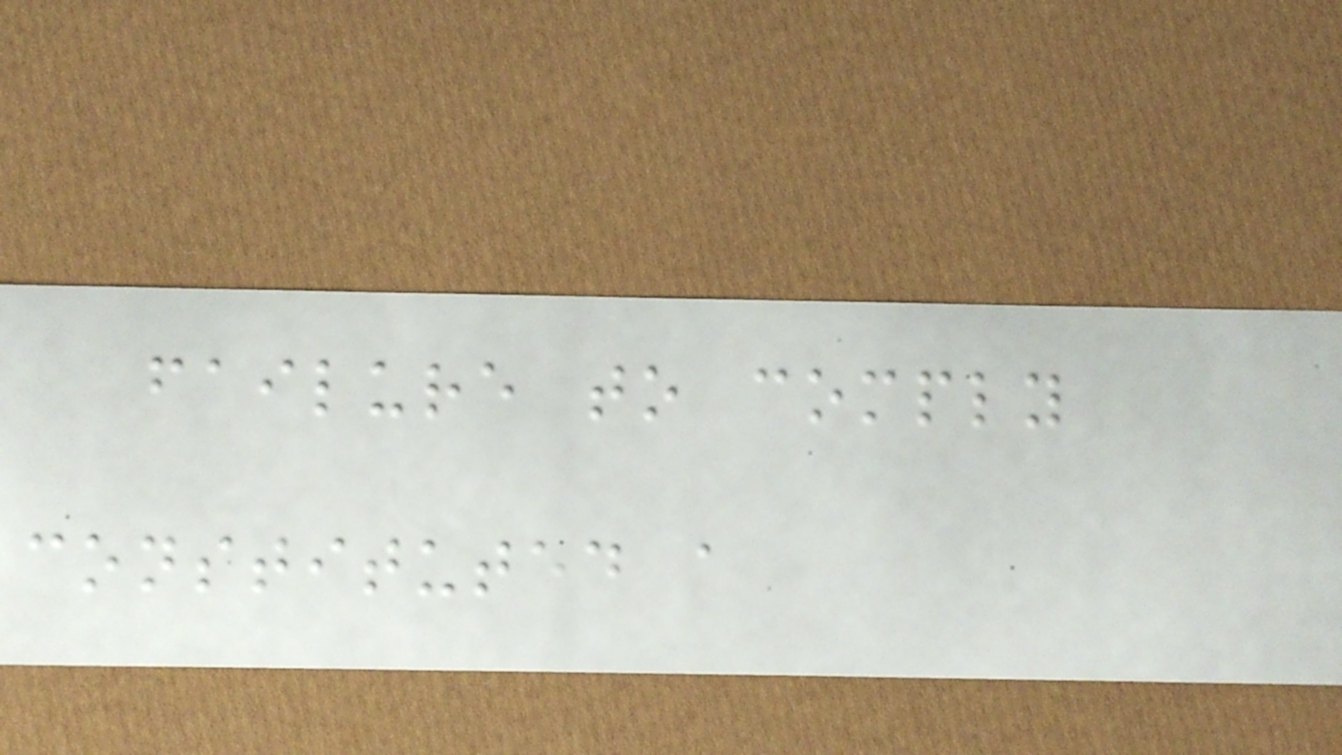failure to comply
constituted a
